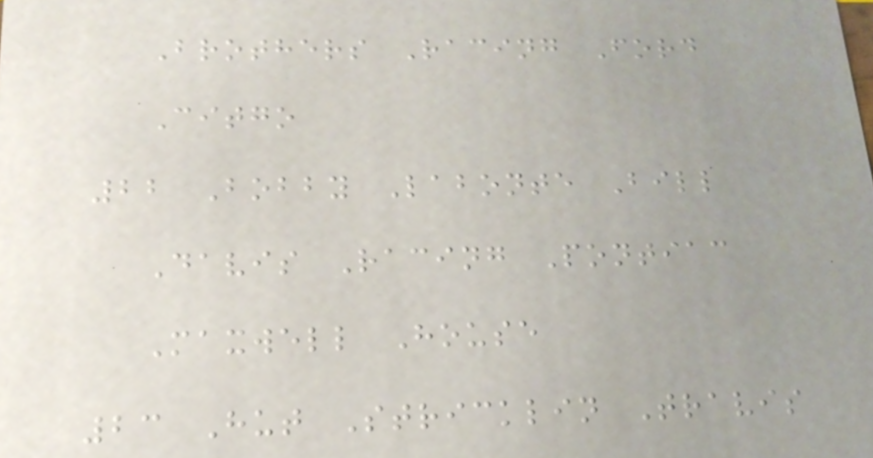Brothers Racing Ford
Citgo
22 Bobby Labonte Bill
Davis Racing Pontiac
Maxwell House
23 Hut Stricklin Travis
